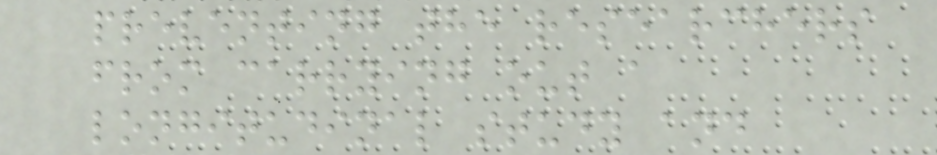preventing the researchers
from carrying out a
longitudinal study and
